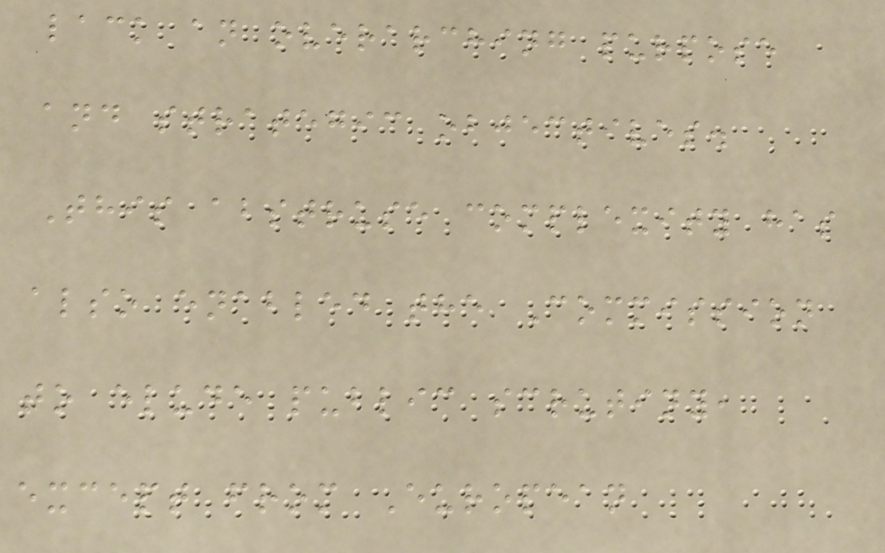lack an overarching purpose
and strategic objectives.
This abstruse complexity has
also enabled the Commission
to elude public scrutiny,
except from European
